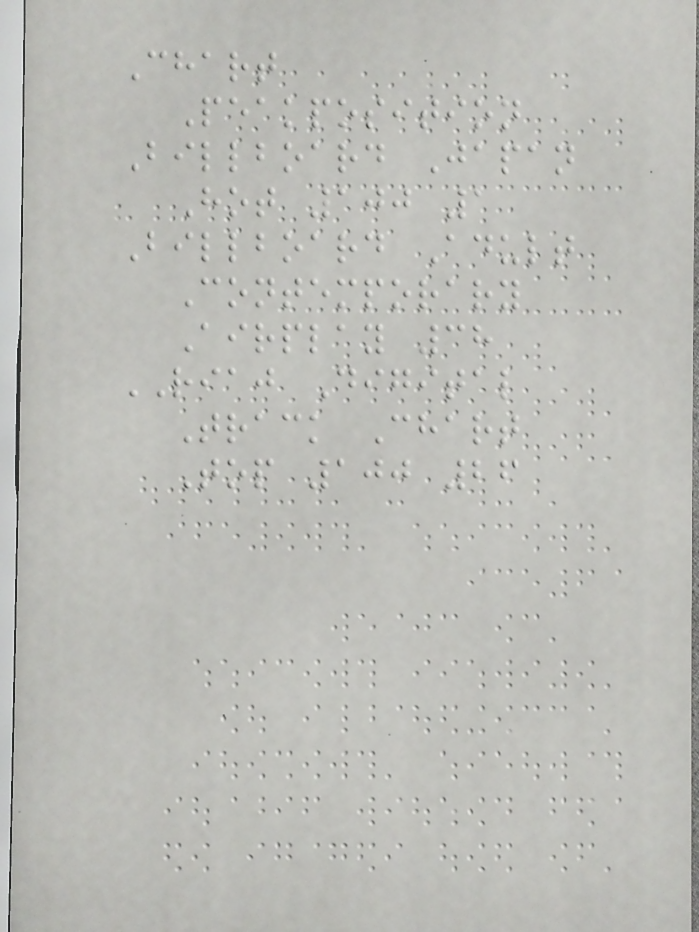Chart
Peakposition
Billboard Japan
Hot 100 1
Billboard Adult
Contemporary
Airplay 38
RIAJ Digital
Track Chart
Top 100 26
